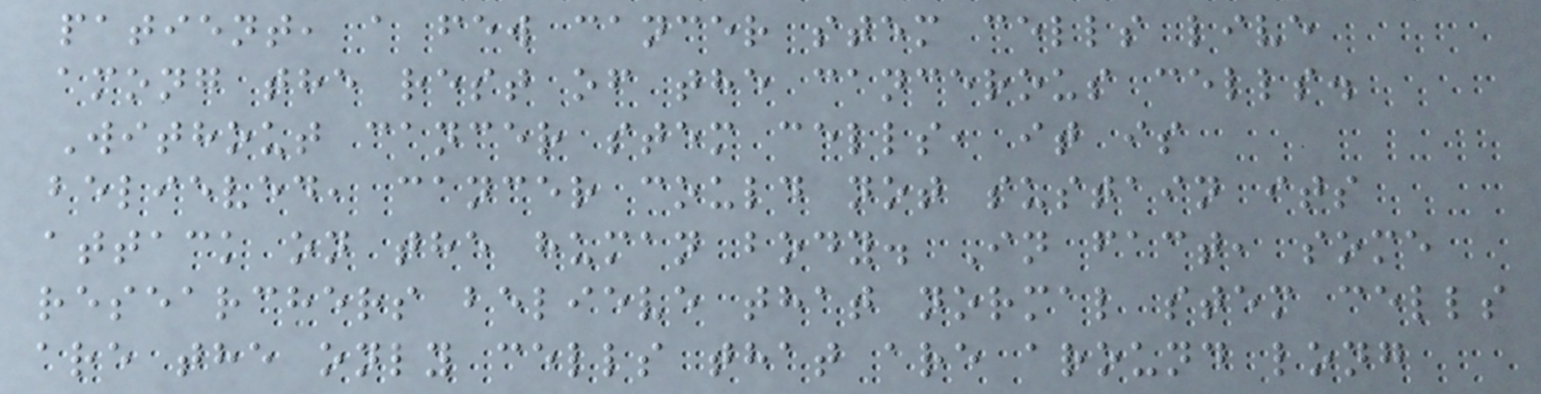patient, a few cancer stem cells live
among the rest of the cancerous cells.
Without cancer stem cells, it is
believed, cancer could not sustain its
attack on the human body. In fact, some
researchers believe that normal stem cells
are the only cells that are around long
